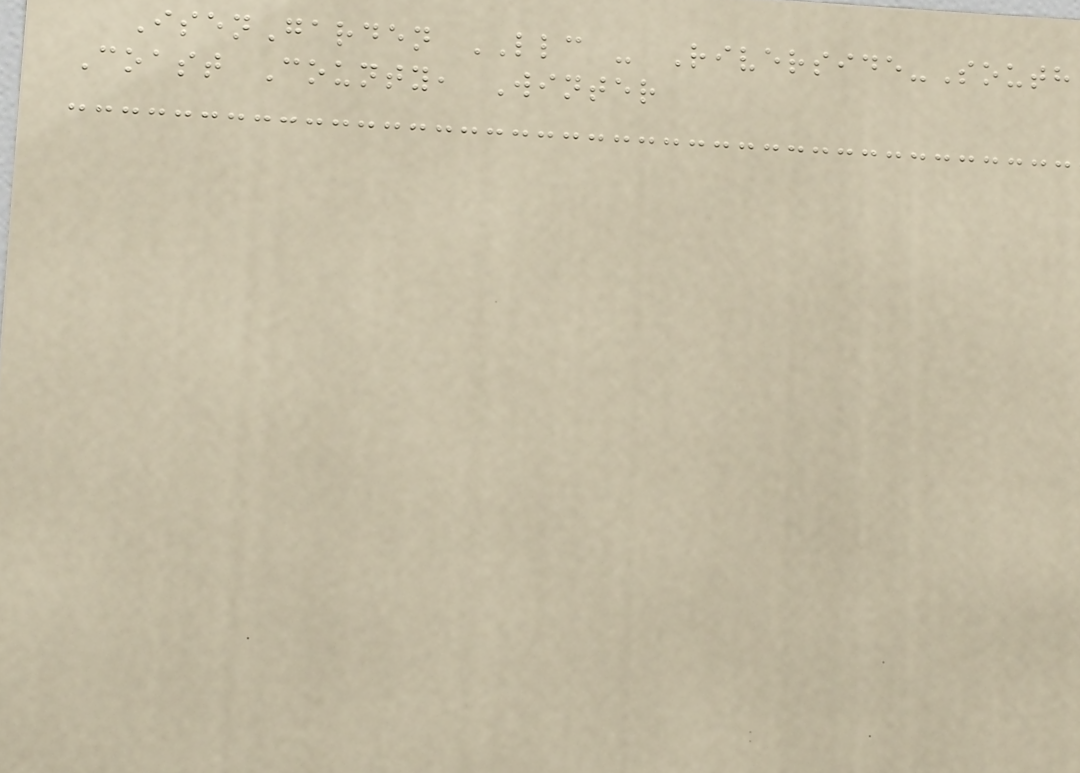IsenGarden LLC - Riverside-South
Coast County, Winter
